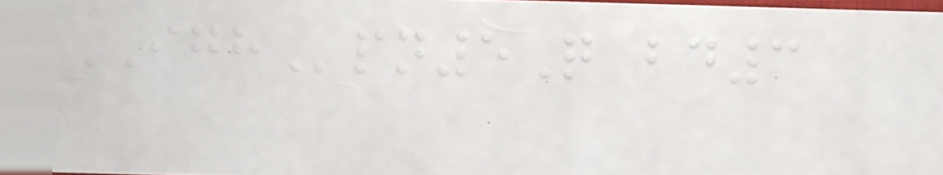IGHpn5Q bd3
